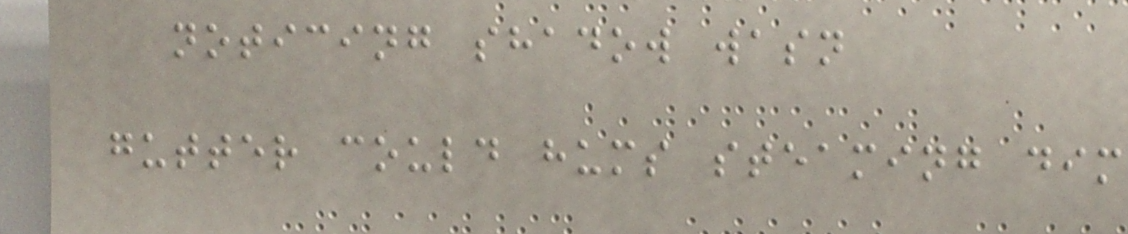noticing shadow wasn
gutter could hums steaming dim
